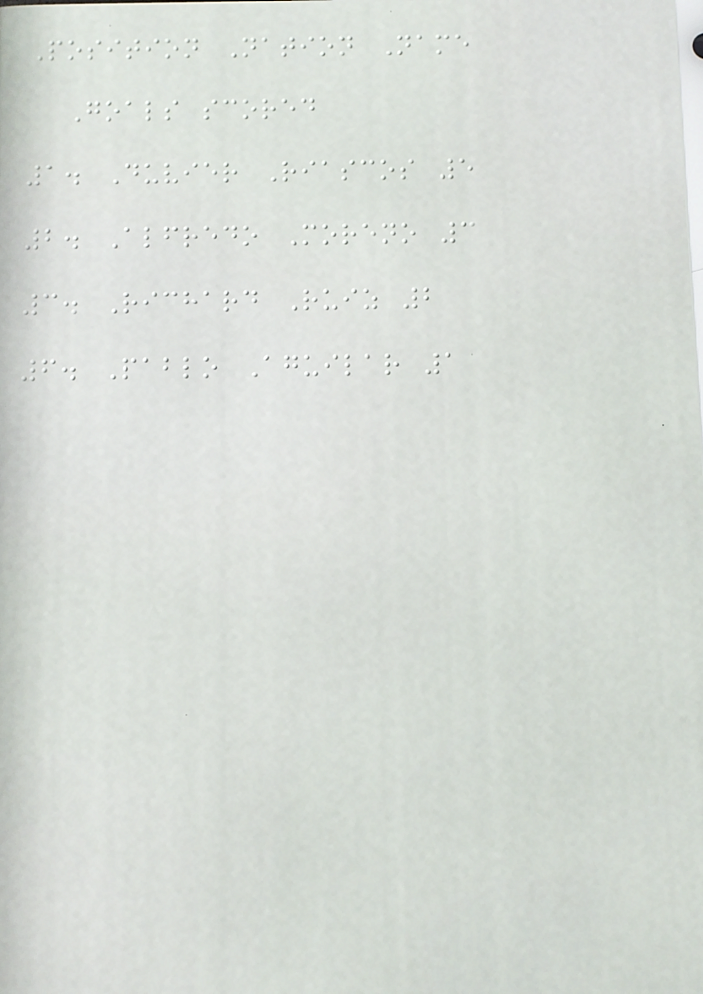Position Nation Name
Goals scored
1. Duvier Riascos 5
2. Alfredo Moreno 3
3. Richard Ruiz 2
6. Pablo Aguilar 1
